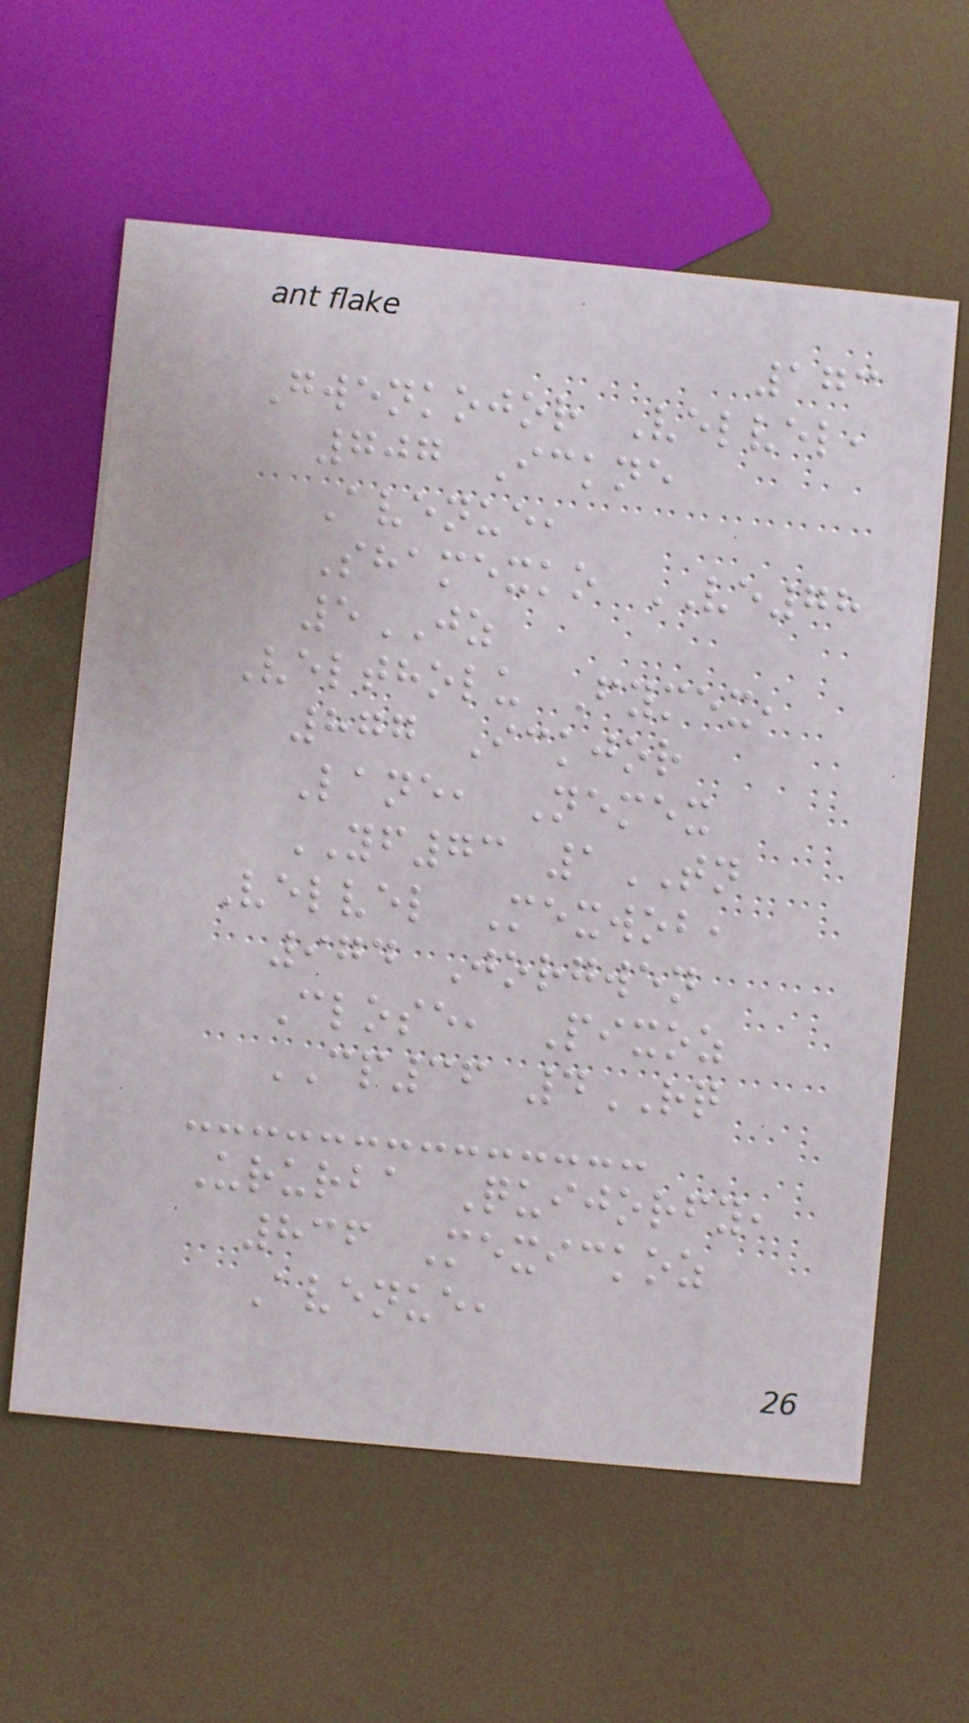173
Gwenkojor Velvel,
707 Ickne
Avenue,
Shamexko VE78
5JZ
Veltholu Fymex,
877 Ickjor
Lane, Nemex
YF73 1TN
Velvel Mexwob,
974 Jorgwen
Close, Pixoz
CP36 4RQ
Ururba Quijorfy,
836 Mexickoz
Avenue,
